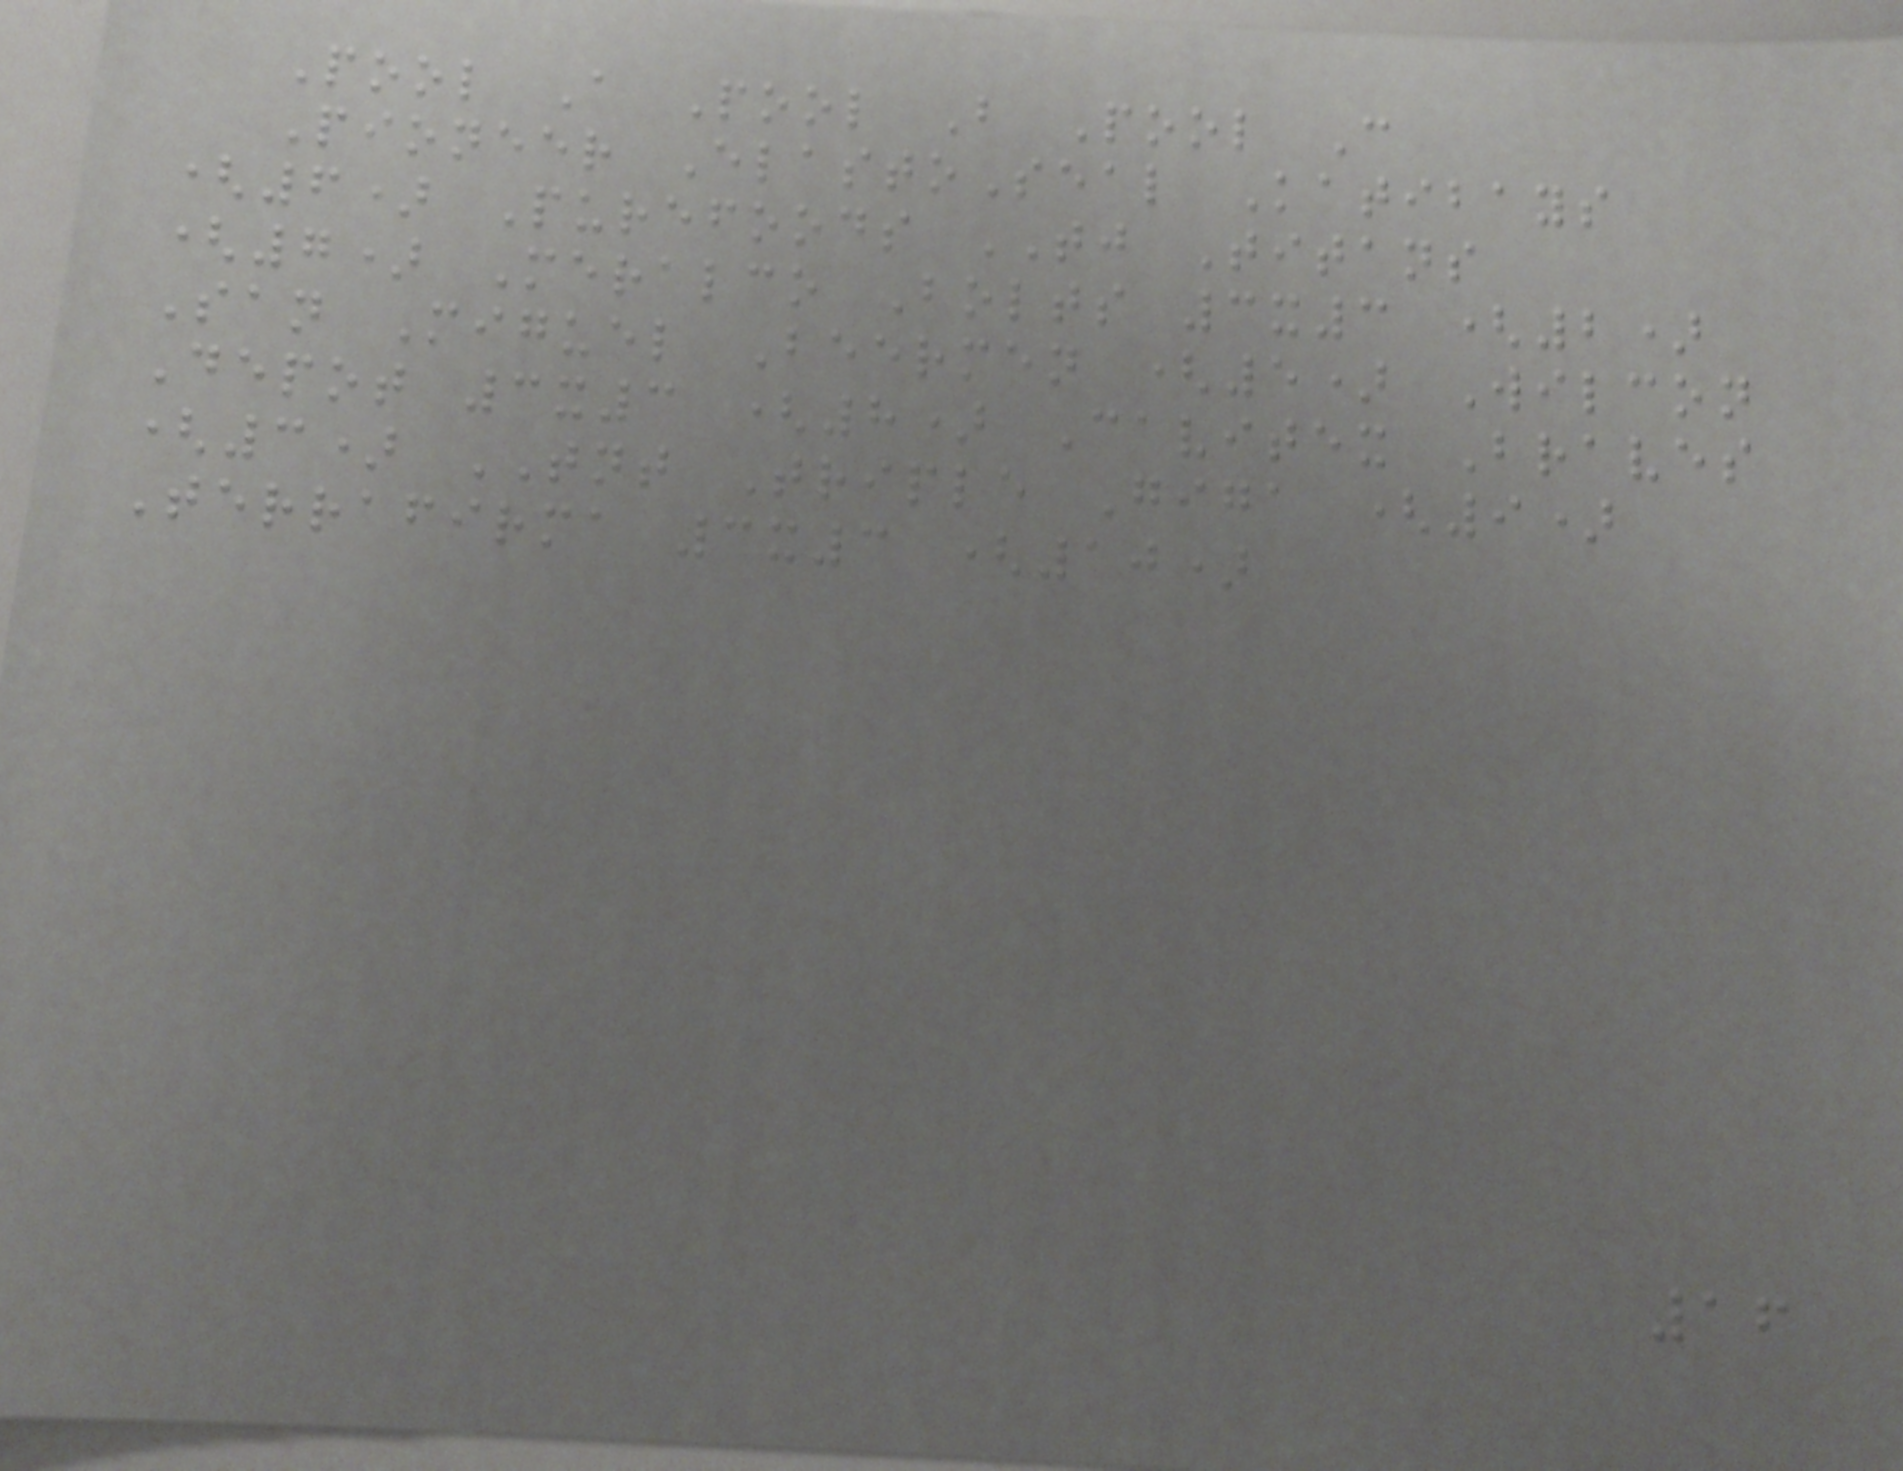Pool A Pool B Pool C
Pioneer ElastoSeal Katibays
(6) Purefoods TJ Titans
(7) Meralco Bolts 3x3 (2)
San Miguel Beermen (5) Wilcon
Depot 3x3 (8) Cavitex Braves
(3) TNT Triple Giga (9)
Terrafirma 3x3 (10)
16
